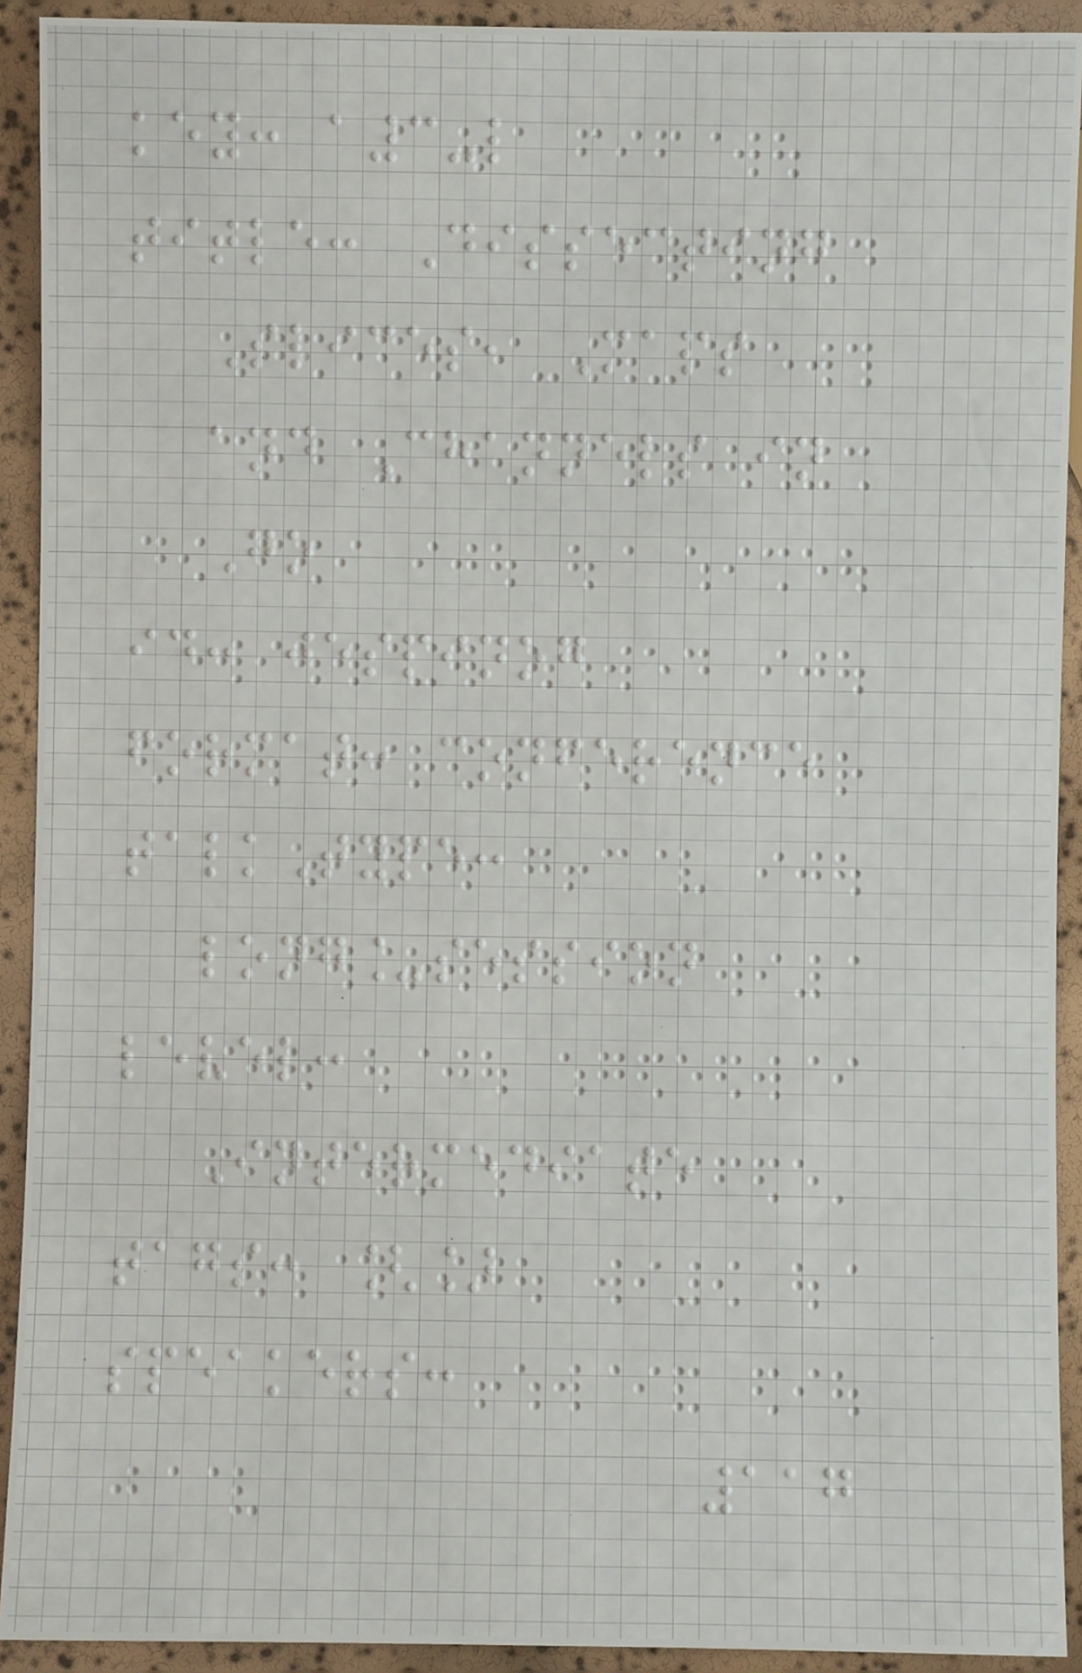key: a3-l
title: Dissecting
Slices, Maps
and Channels in
Go
id: jespinog
format: conference
talkType:
long_session
level:
Intermediate
tags: []
speakers:
117
